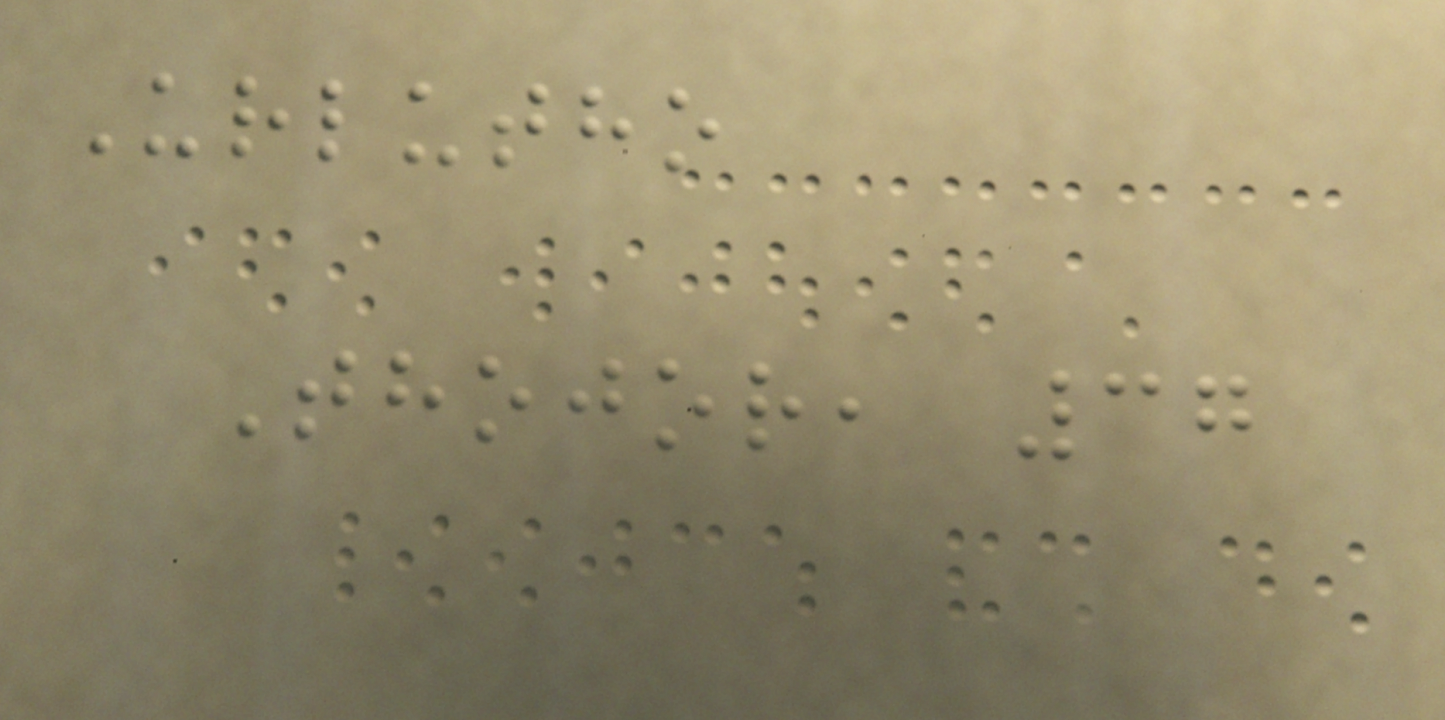Urlutho
Thojor, 37
